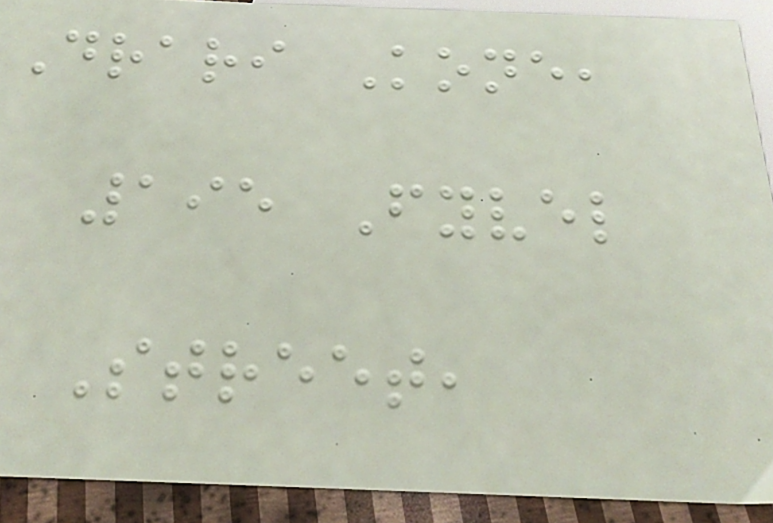Drari Kone,
195 Fyvel
Street,
